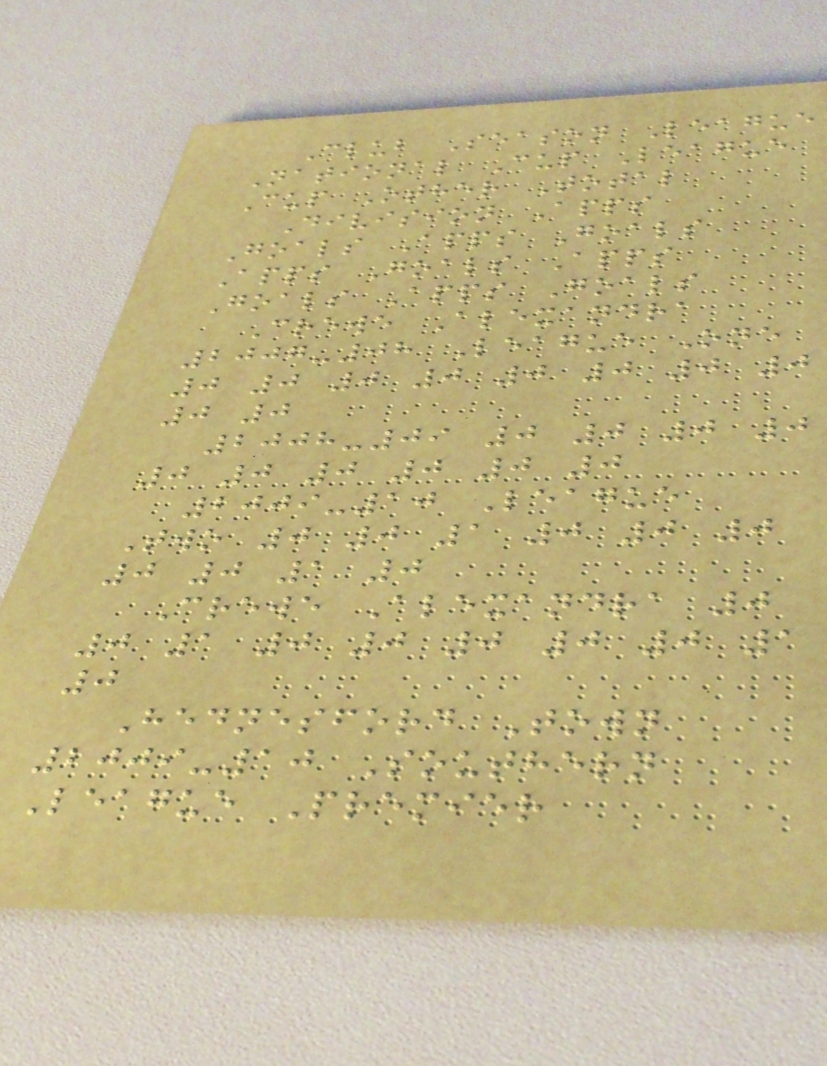Club Season League
National Cup League
Cup Other Total
Division Apps
Goals Apps Goals
Apps Goals Apps
Goals Apps Goals
Crewe Alexandra
2007-08 League One
0 0 0 0 0 0 0 0
0 0
2008-09 0 0 0 0
0 0 0 0 0 0
2009-10 League
Two 0 0 1 0 0 0
0 0 1 0
Crewe Alexandra 0
0 1 0 0 0 0 0 1
0
Hednesford Town
2009-10 Southern
League Premier
